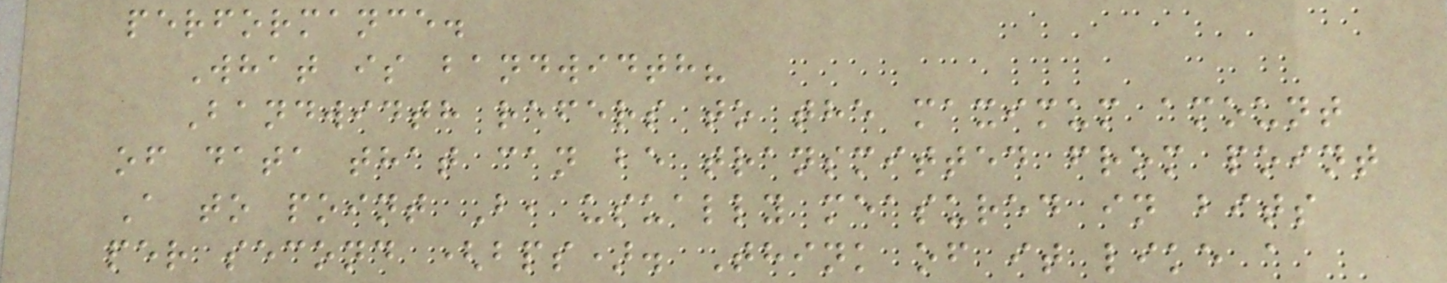performance.
What is bandwidth?
Bandwidth refers to the maximum amount
of data that can be transmitted from point
A to point B, usually measured in bits
per second (bps). Think of it like a
